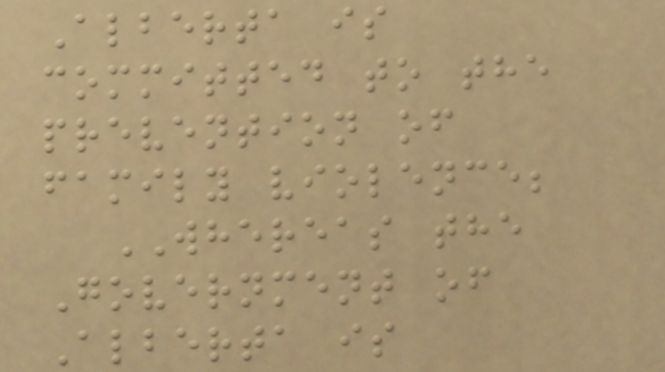Alberta is
committed to the
prevention of
family violence;
WHEREAS the
Government of
Alberta is
